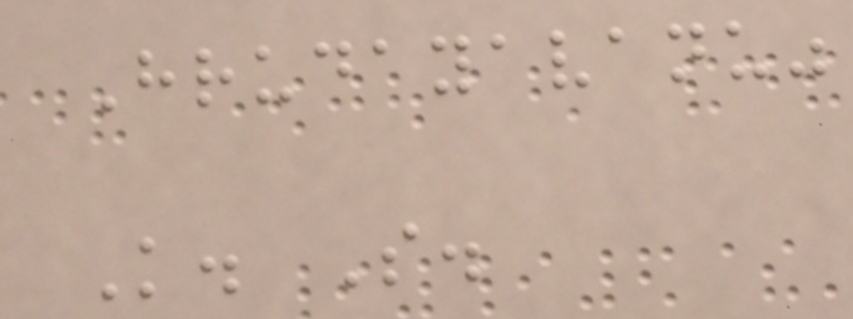Hrudayavanu"
K. S.
